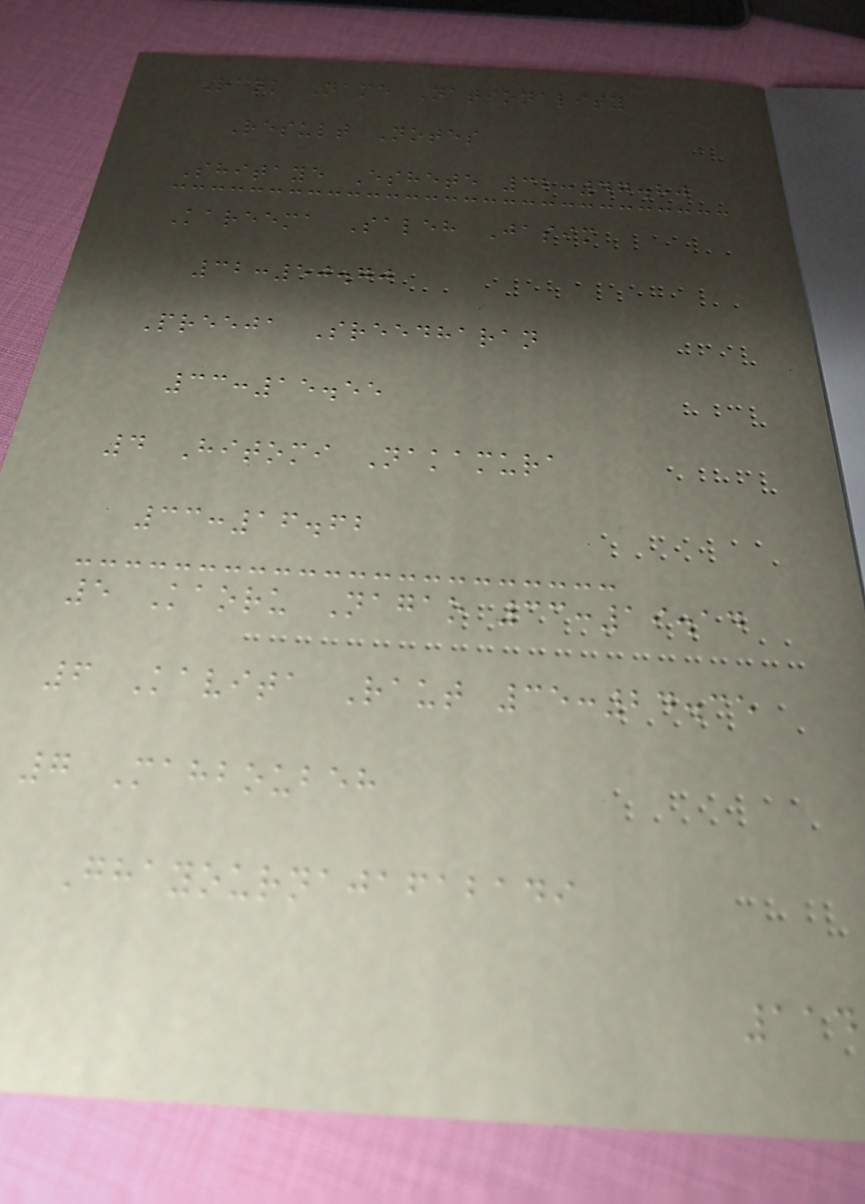Rank Name Nationality
Result Notes
Shitaye Eshete 32:47.80
Kareema Saleh Jasim
32:50.70
Preeja Sreedharan
33:15.55
4 Hitomi Nakamura
33:16.62
5 Kaoru Nagao 33:19.14
6 Kavita Raut 35:24.35
7 Mahboubeh
Ghayournajafabadi
114
